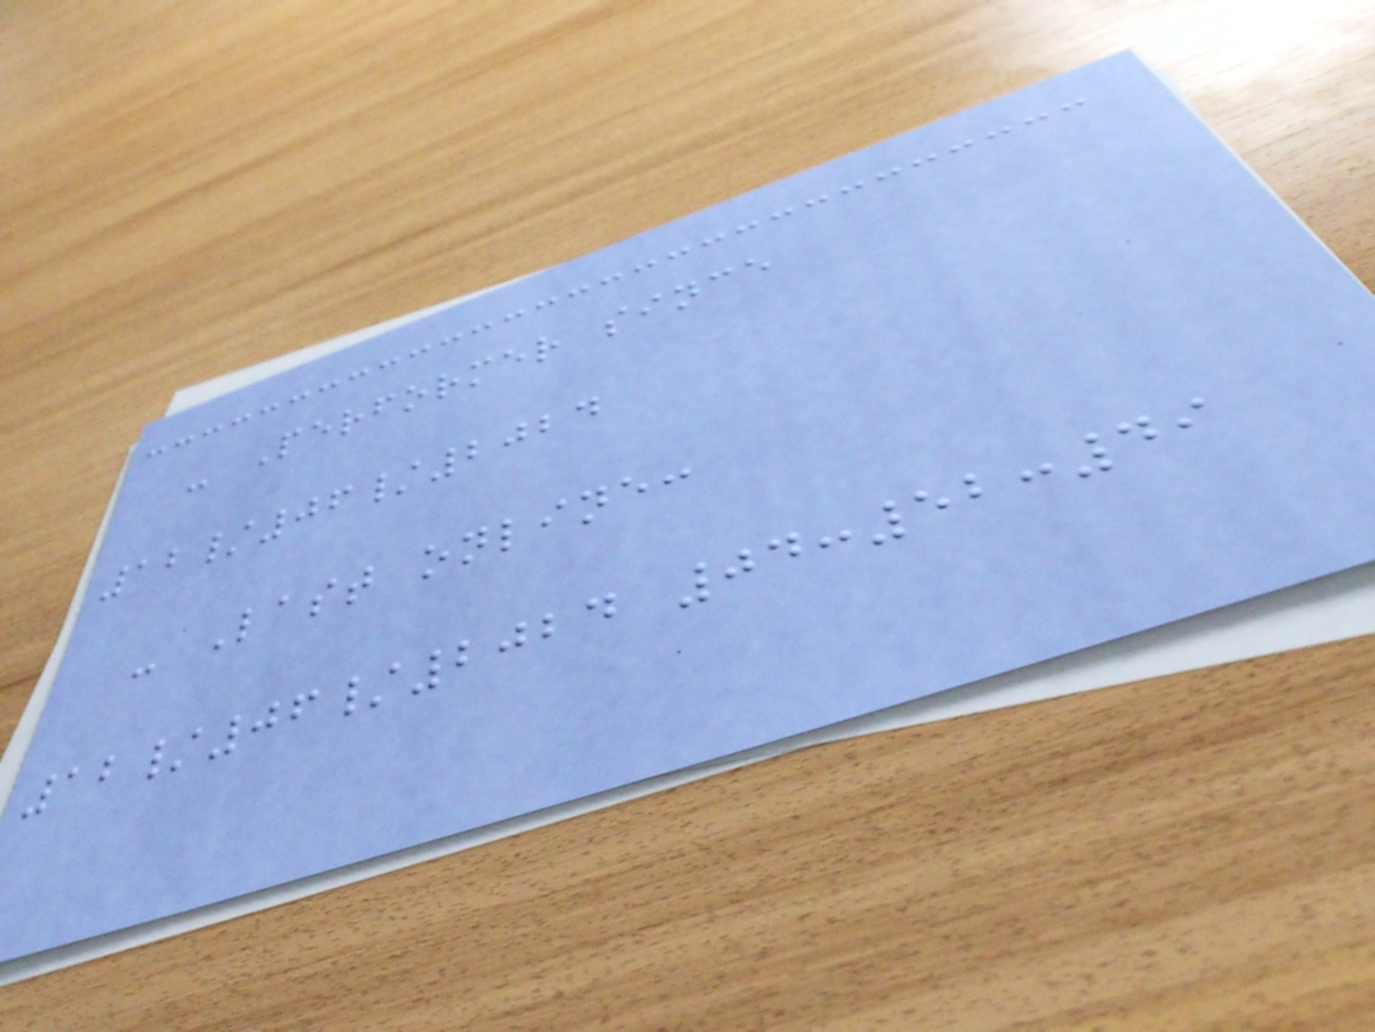- Performer since
12/06/2024
- Last online:
12/06/2024 04:52:49
